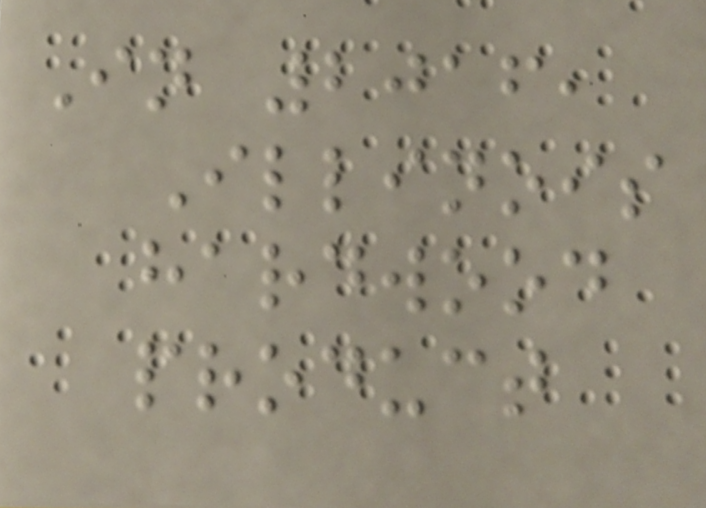In 2016,
Illinois
hardwood
product
